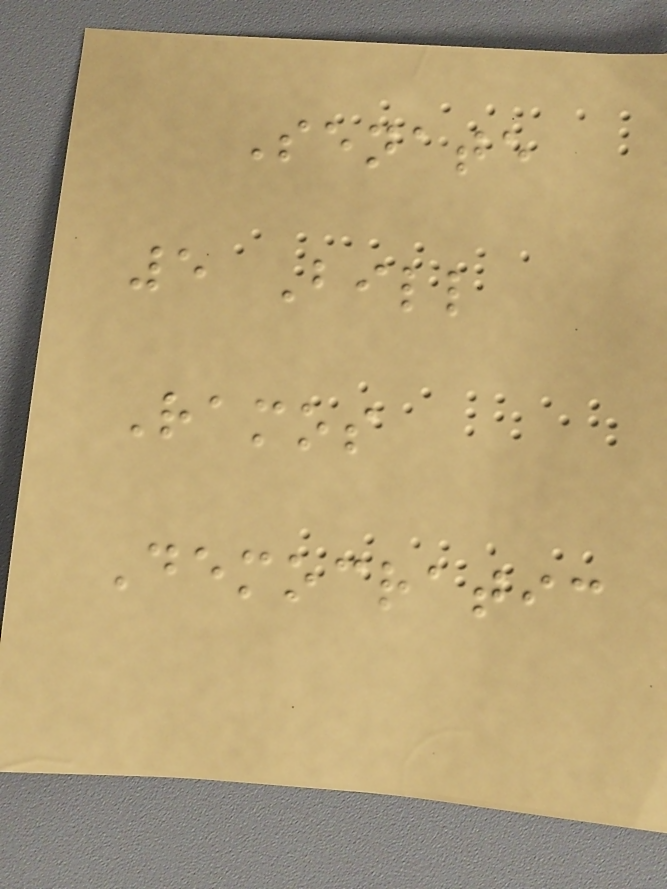Senate
5 Bill
Ramos
Democratic
